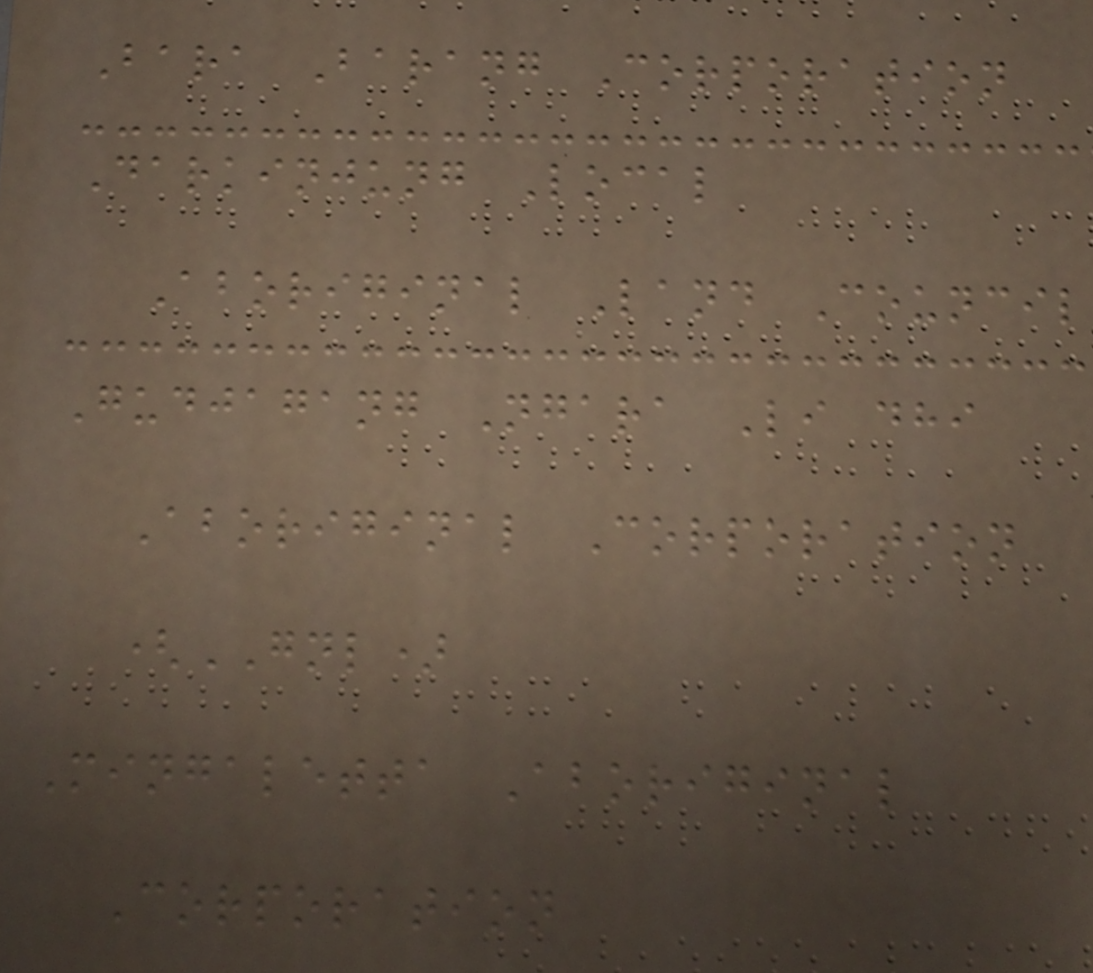Bara Barang Corporation
Darkinjung Local
Aboriginal Land Council
Gudjagang Ngara Li dhi
Aboriginal Corporation
(GNL)
Mingaletta Aboriginal
Corporation
